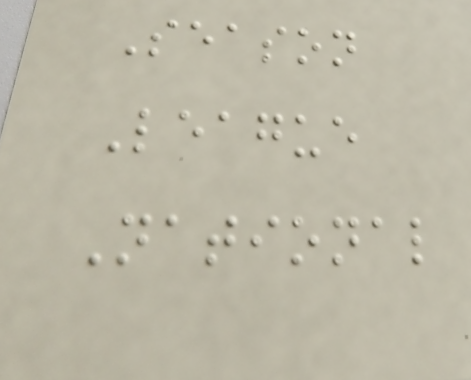Season
League
National
